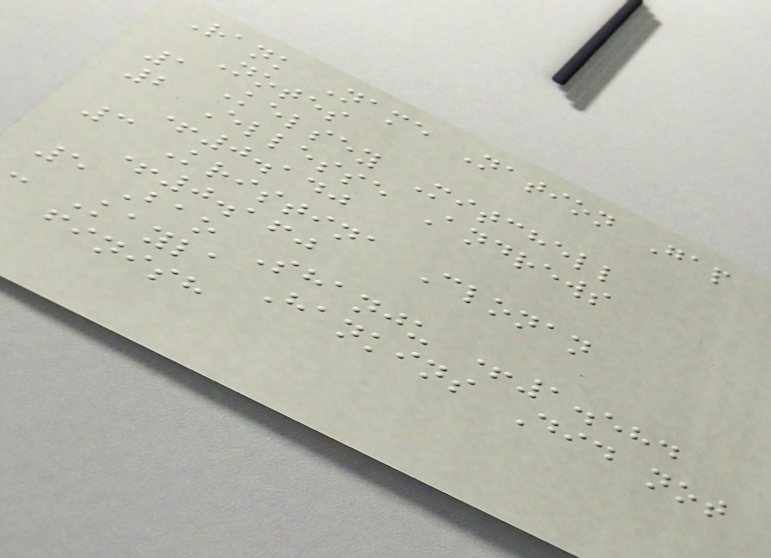Rank Name Nation Gap
Notes
1 Kelsey Mitchell
2 Ellesse Andrews
+0.140
3 Kristina Clonan
+0.160
5 Bao Shanju +1.584
- Kayla Hankins Did not
finish
